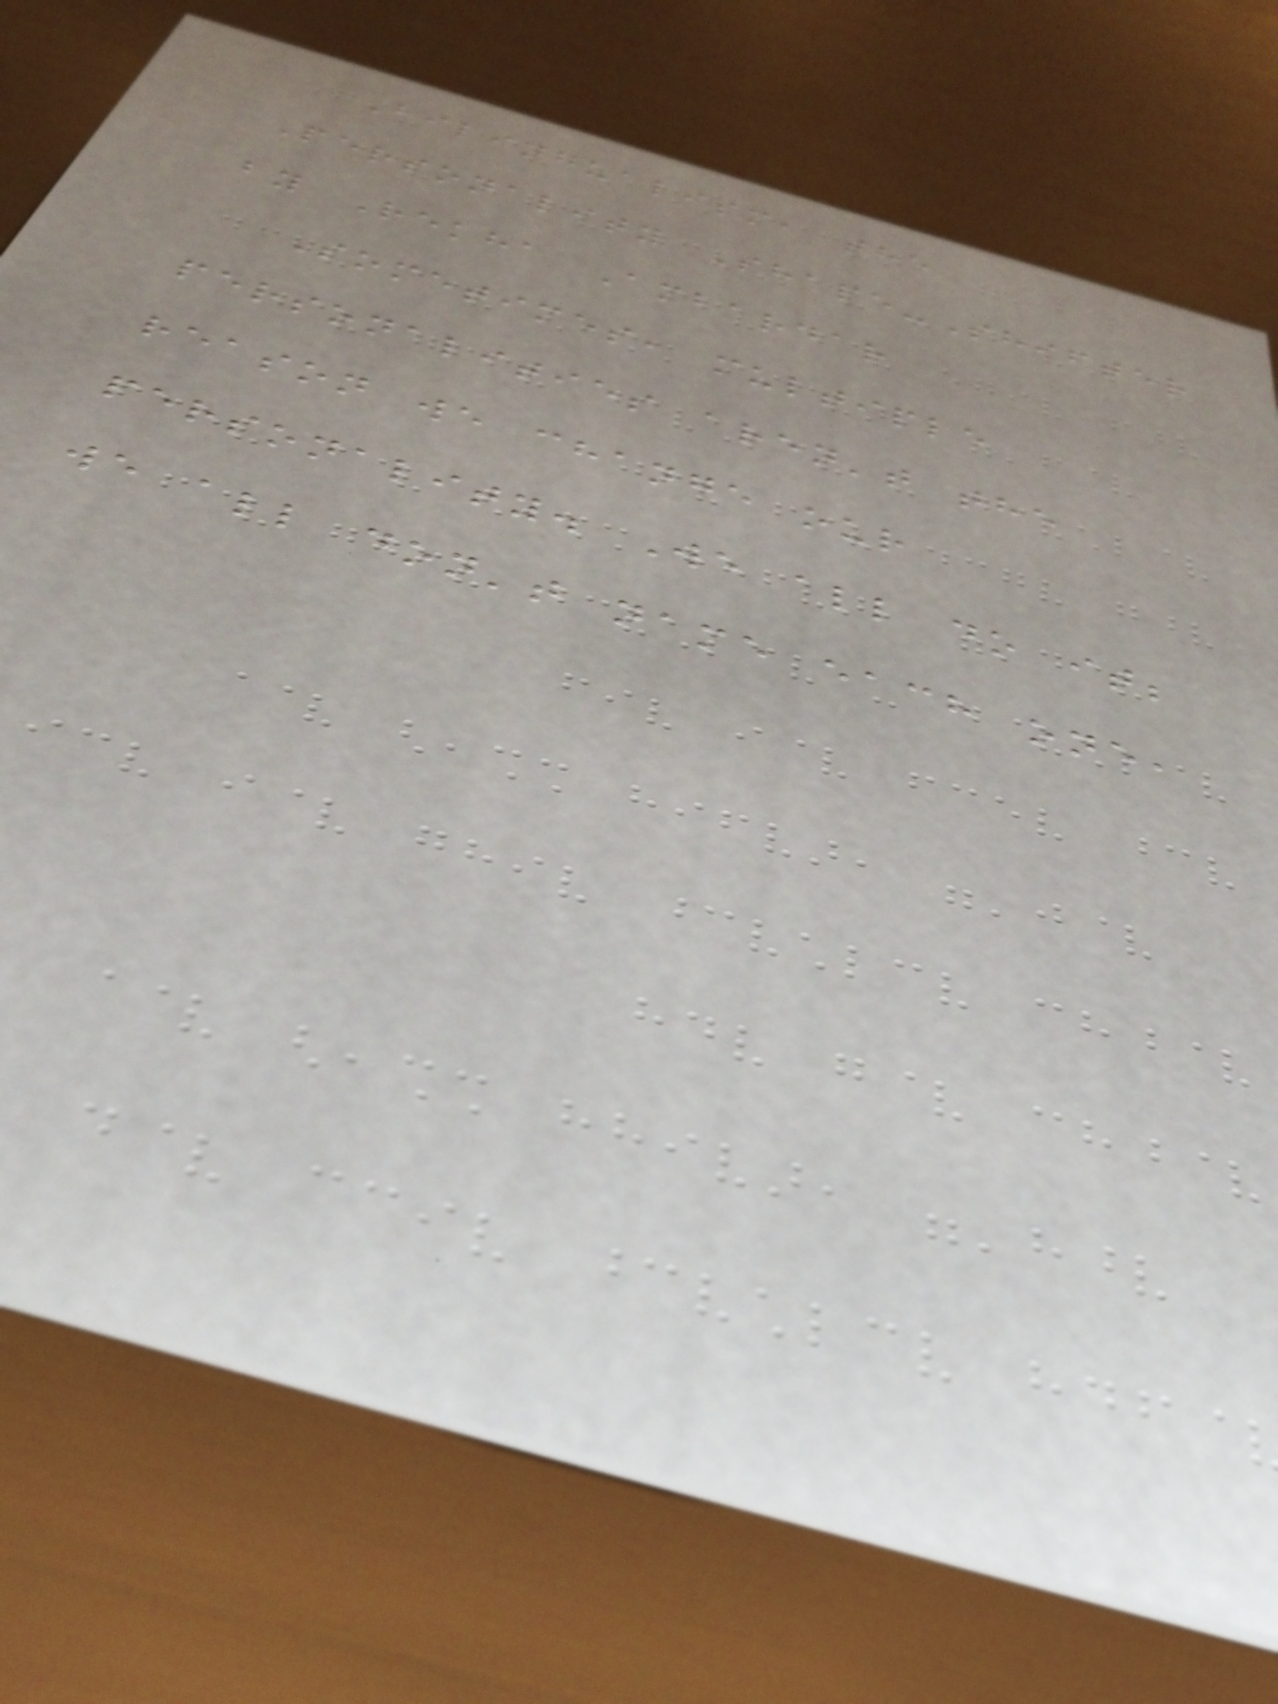Bilingualism, the
Personality Shape-Shifter
by Rekha Ambardar
Sometimes, multiple
personalities aren't the
reason we change our
personality. We all do it;
we all don't name each one,
